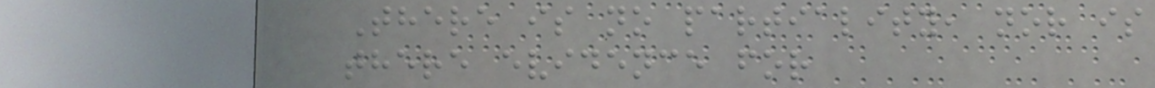There is no partiality, nor is
there evidence for
